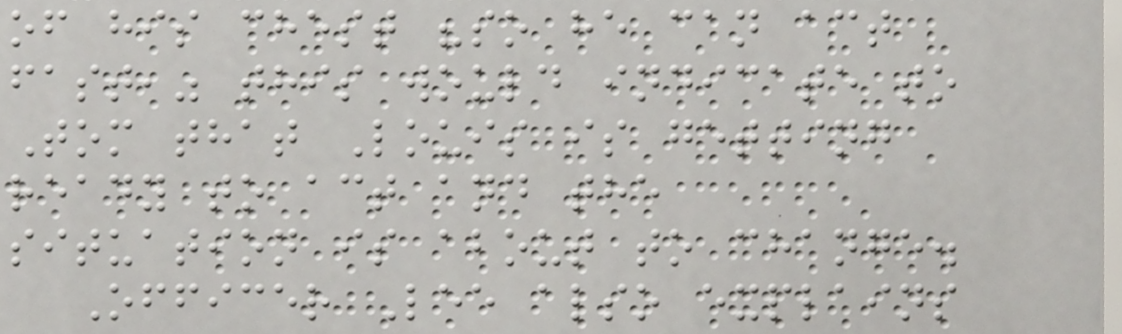of his chest "so he can act
fast," this would indicate to
Tom that Louis is getting
ready to act and the
situation is about to change.
Officer Lee also explains
